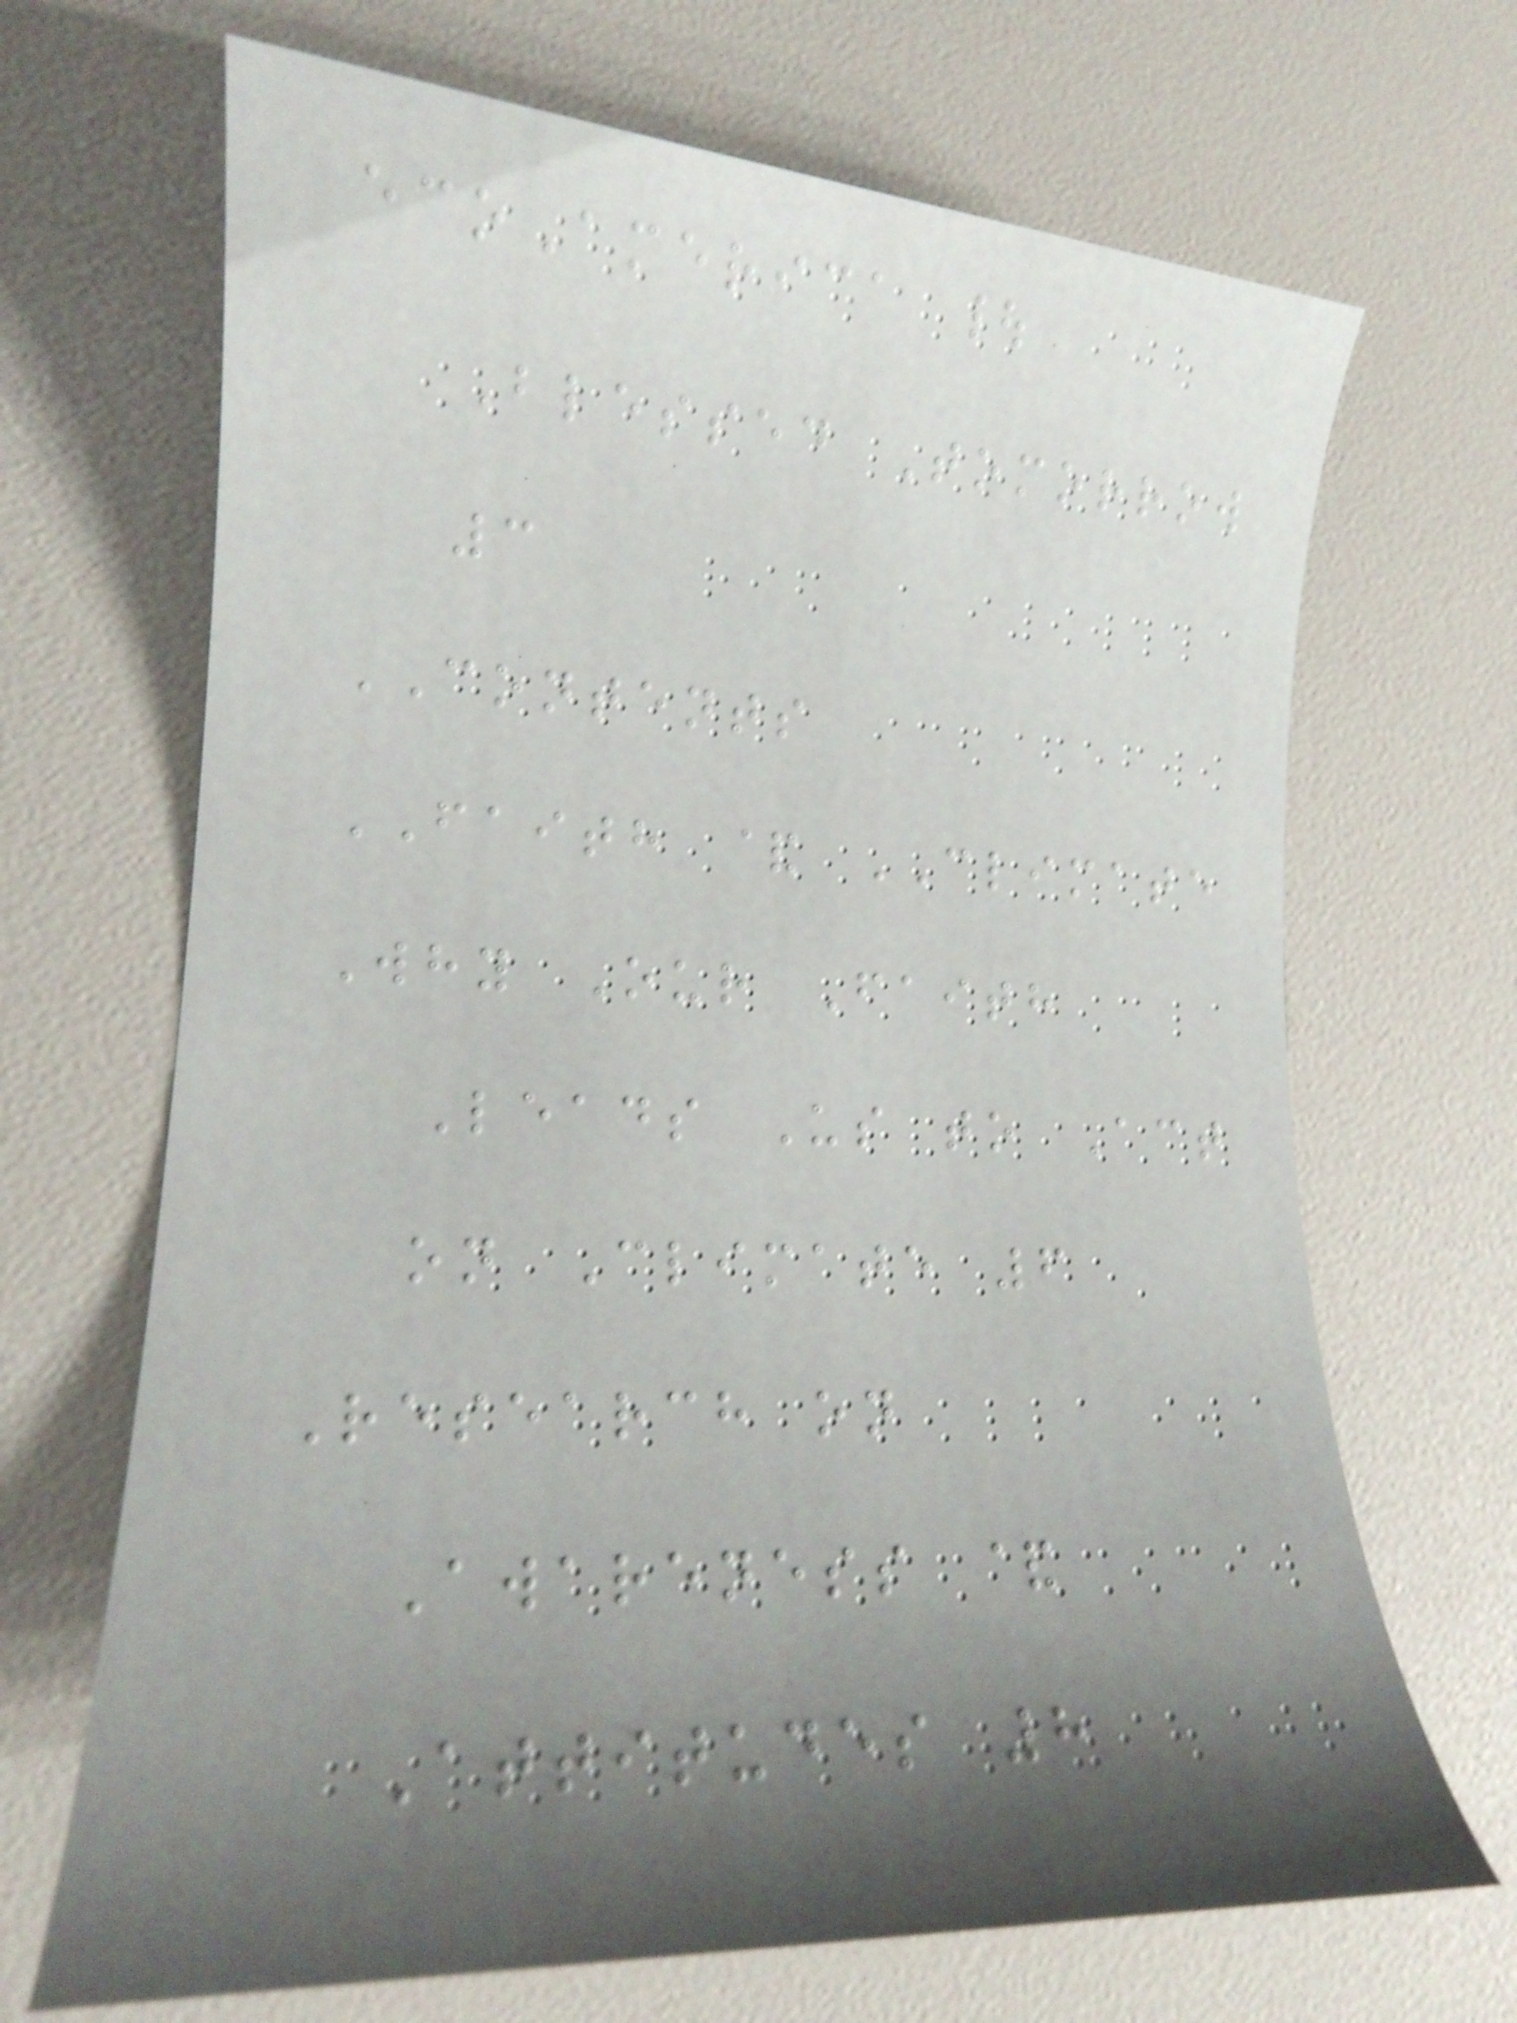ecoAmerica |
Blessed Tomorrow
3
CONTENTS
FAITH & CLIMATE
Why Our Faith
Leads Us to Act
on Climate 6
Research on
Awareness &
Attitudes 8
